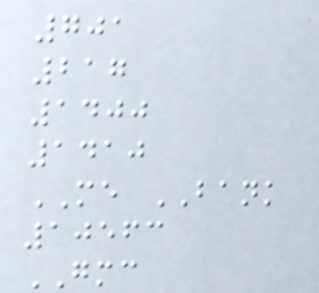701
217
1400
1410
ME BANK
10563
GMC
